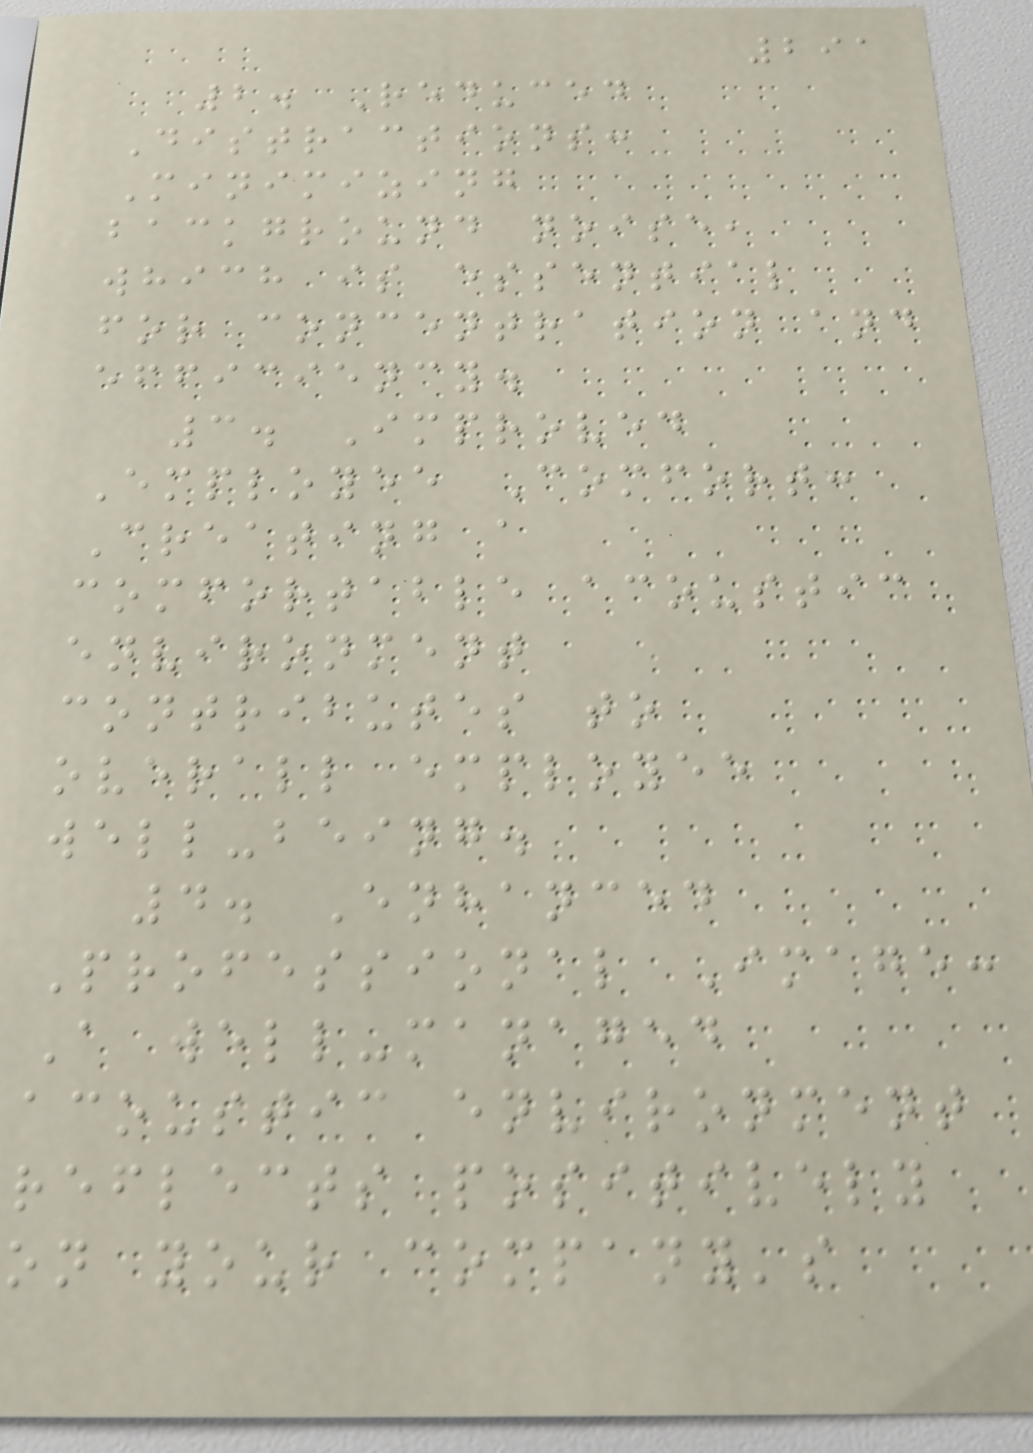291
2. Reduced
Distractions:
Minimizing
background noise,
which is essential
for concentration and
efficiency.
3. Improved
Employee Comfort:
Creating a
comfortable acoustic
environment
contributes to
overall employee
well-being.
4. Enhanced
Professional Image:
A well-managed
acoustic environment
reflects positively
on your company's
